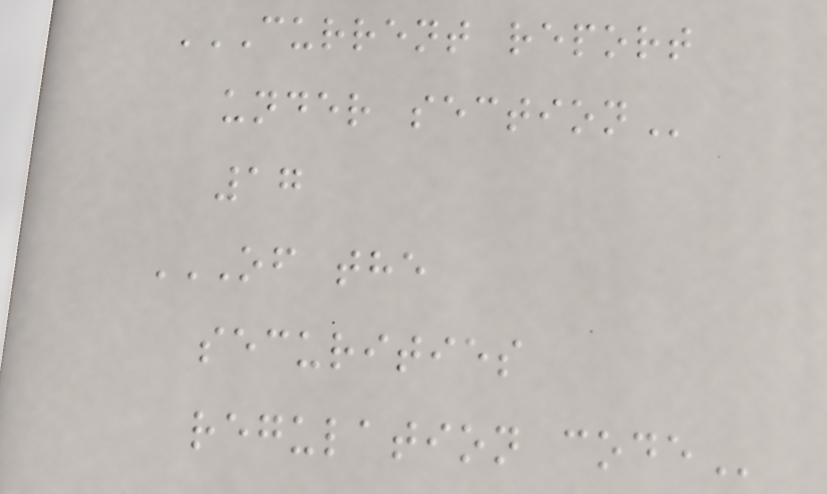CURRENT REPORT
UNDER SECTION
17
OF THE
SECURITIES
REGULATION CODE
